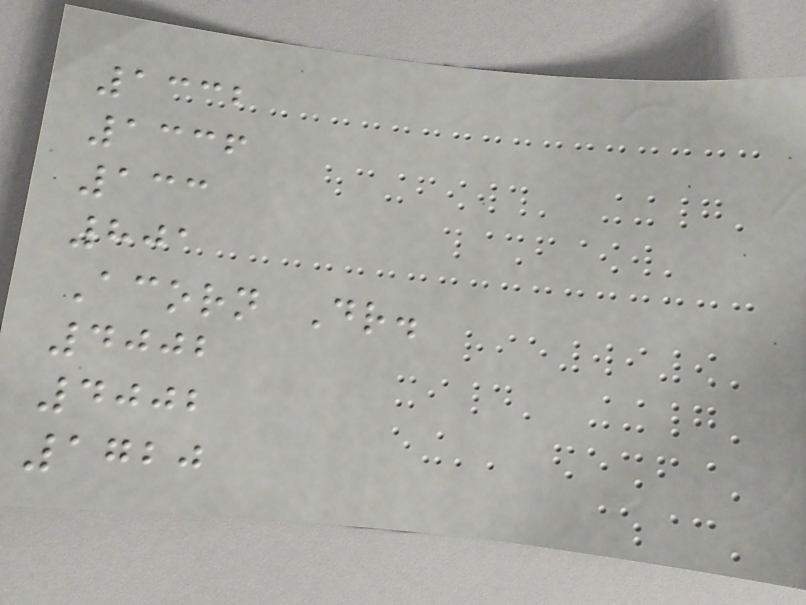1332
1336
133
801
Acorn Dr.
4002
4002
1720
